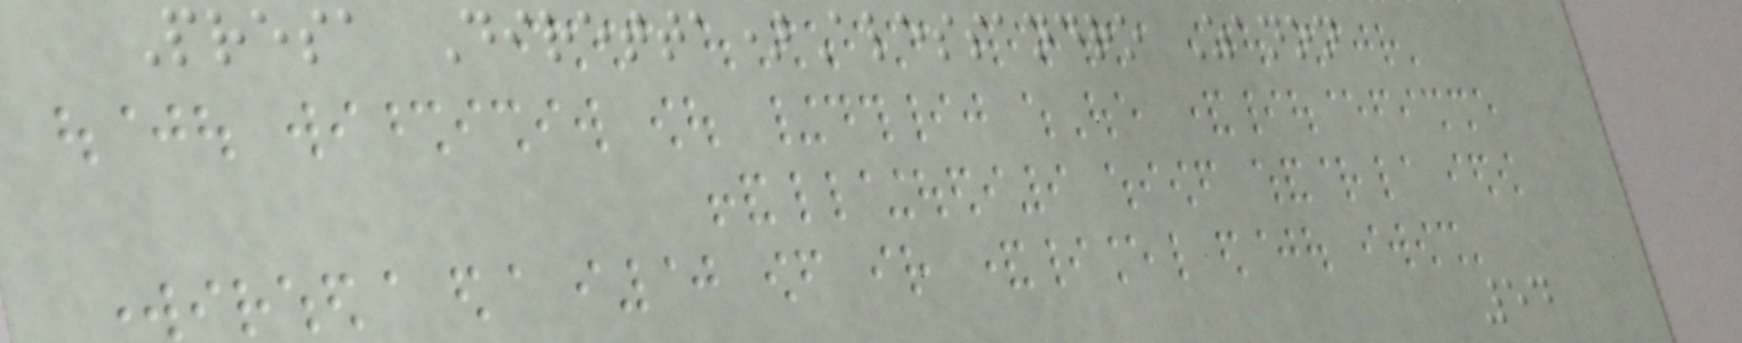Presa Diretta)Alessandro Zanon
54
